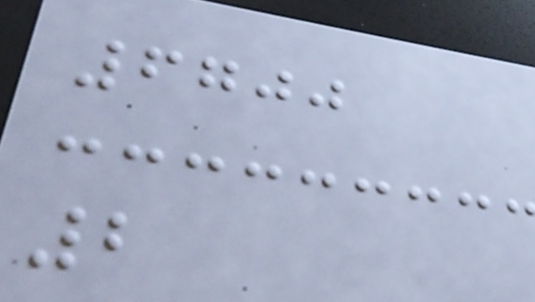6700
2
